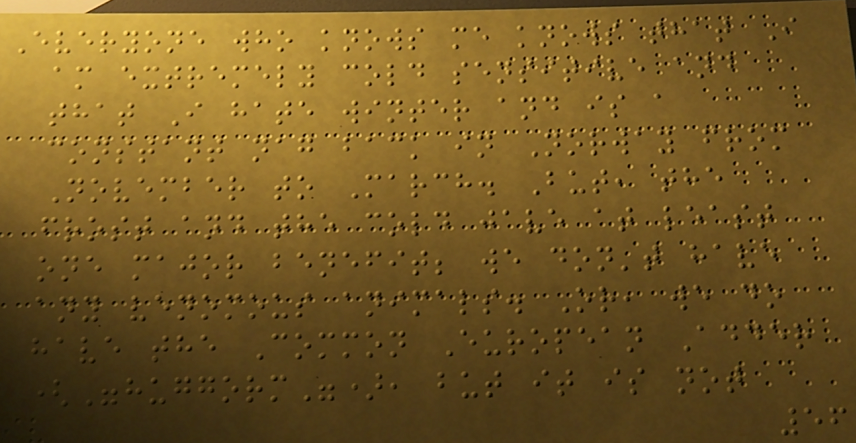Everyone who knows me knows that I
am extremely cold sensitive and
that I hate winter and is a
constant nag back in Norway from
November to March. But, the
frost and the cold jave at least
one major benefit; we don't have
any venomous animals. Or, we do
have the Common European Adder
("huggorm"), but it is not
56
